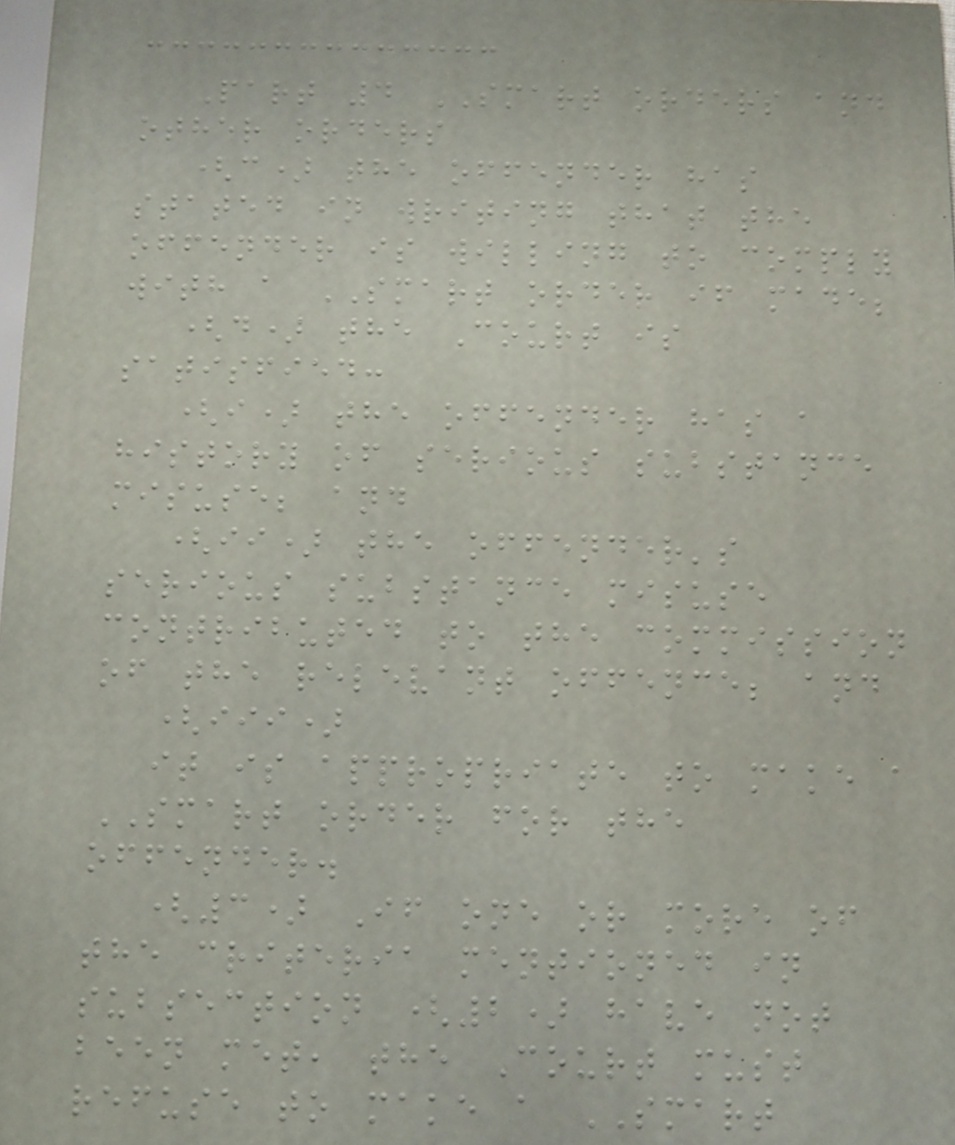Part 4 SMART orders and
other orders
(c) the offender has
stated in writing that the
offender is willing to comply
with a SMART order if made;
(d) the Court is
satisfied:
(i) the offender has a
history of serious substance
misuse; and
(ii) the offender's
serious substance misuse
contributed to the commission
of the relevant offence; and
(iii)
it is appropriate to make a
SMART order for the
offender.
(3) If one or more of
the criteria mentioned in
subsection (2) have not
been met, the Court must
refuse to make a SMART
